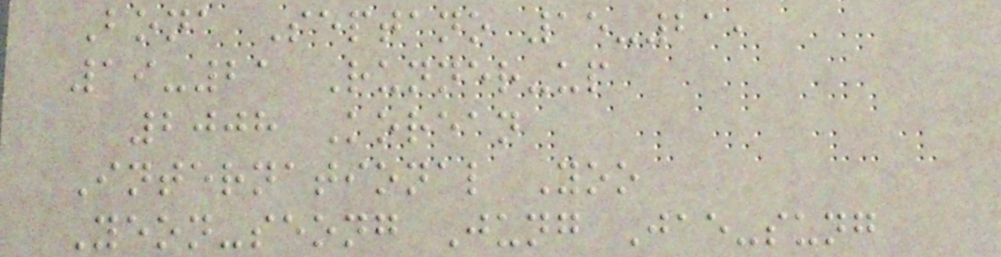Bona Septano 15-21,
19-21 Runner-up
2008 Korean
International Yoo
Yeon-seong Jung Jae-sung
